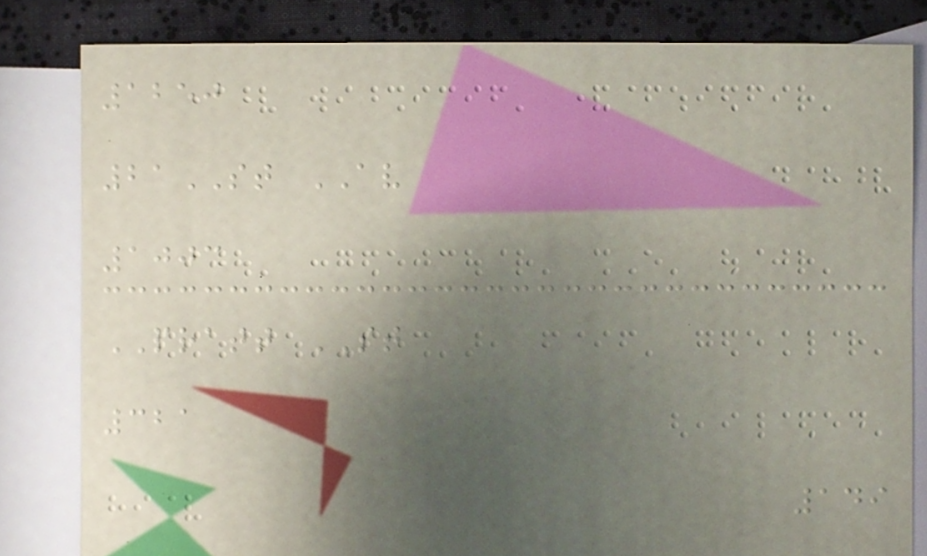1250
21ST AV
1003
PRATT ST
321
149
